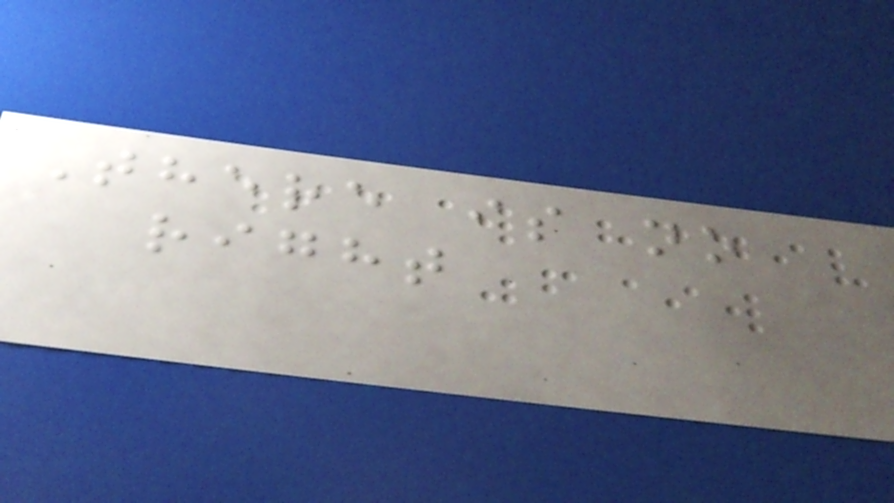There is no
right
